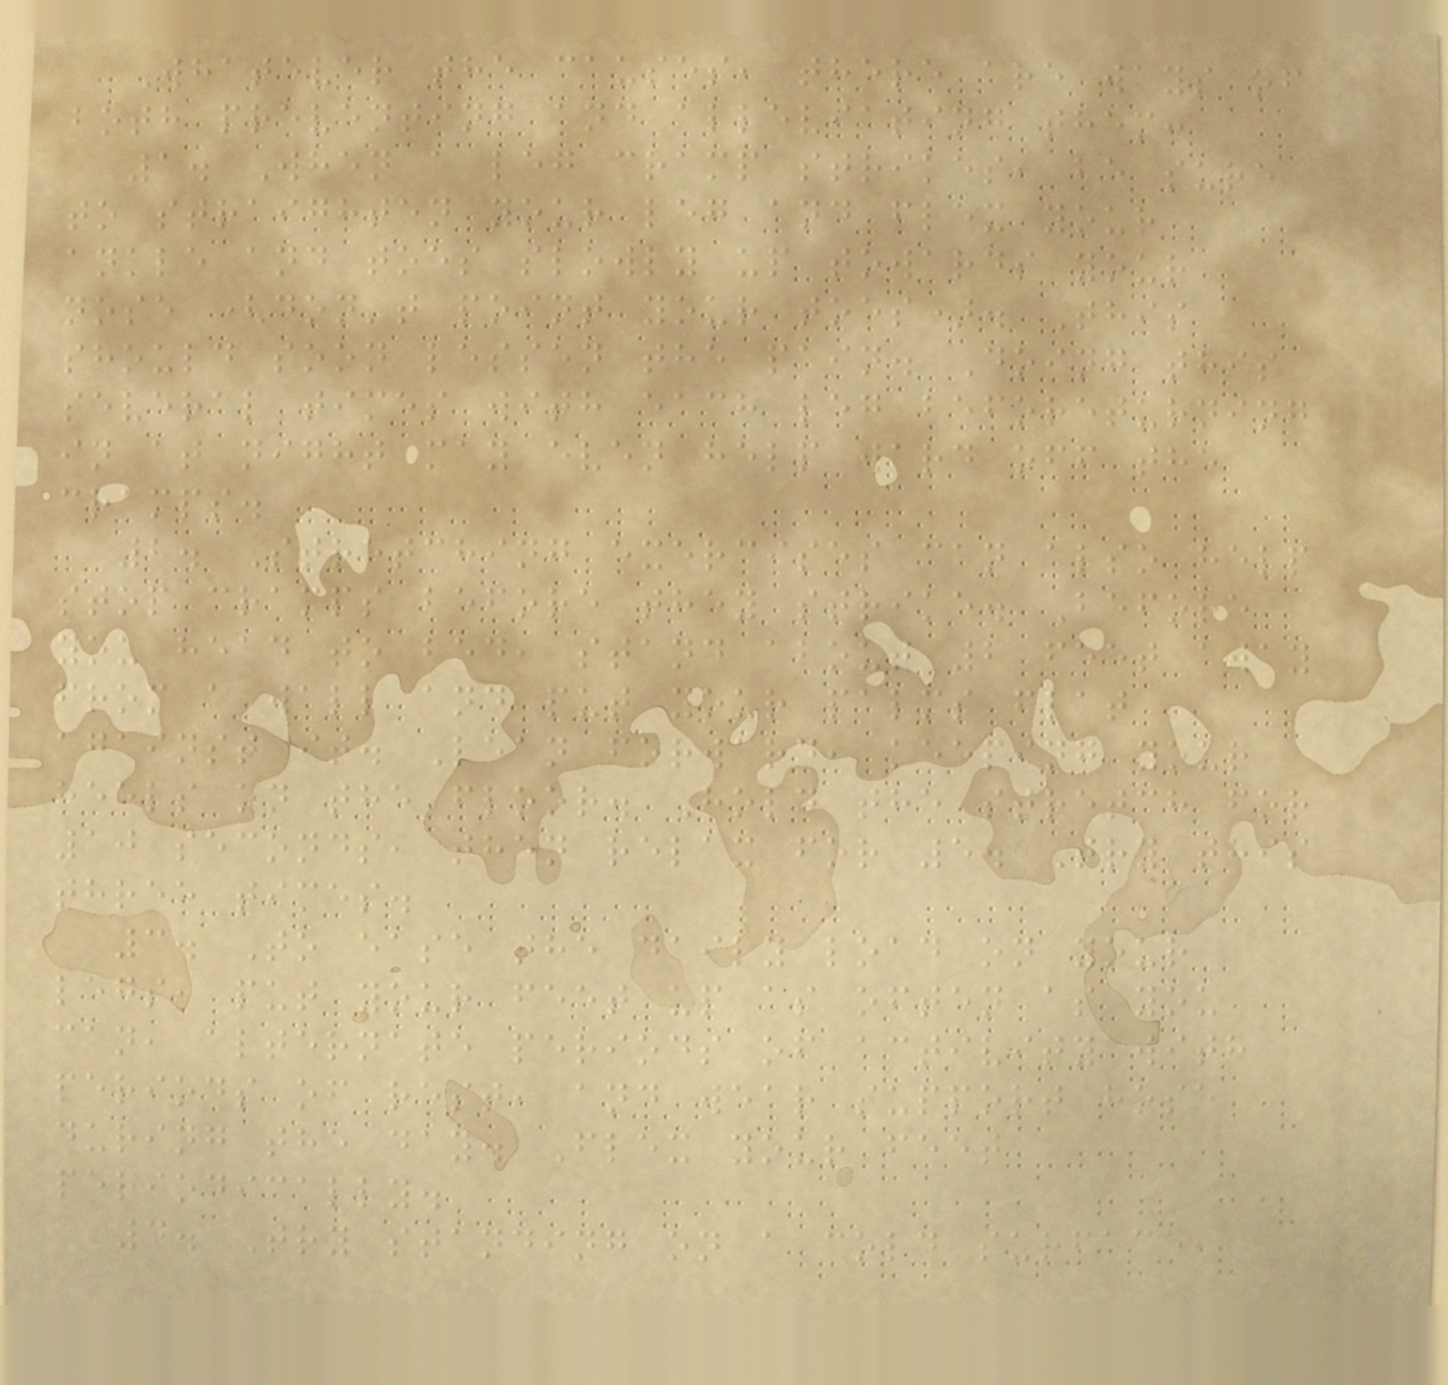Whatever the causes, there are ways of
both preventing and alleviating them:
1. When a leg cramp strikes, be sure
to straighten your leg and flex your
ankle and toes slowly up towards your
nose (don't point your toes). This
should soon lessen the pain. Doing this
several times with each leg beforeturning
in at night may even help ward off the
cramps.
2. Stretching exercises can also help
stop cramps before they strike. Before
you head to bed, stand about 2 feet away
from a wall and put your palms flat
against it. Lean forward, keeping your
heels on the floor. Hold the stretch for
10 seconds, then relax for 5. Try this
three times.
3. To ease the daily load on your
legs, put your feet up as often as you
can, alternate periods of activity with
periods of rest, and wear support hose
during the day. Flex your feet
periodically.
4. Try standing on a cold surface,
